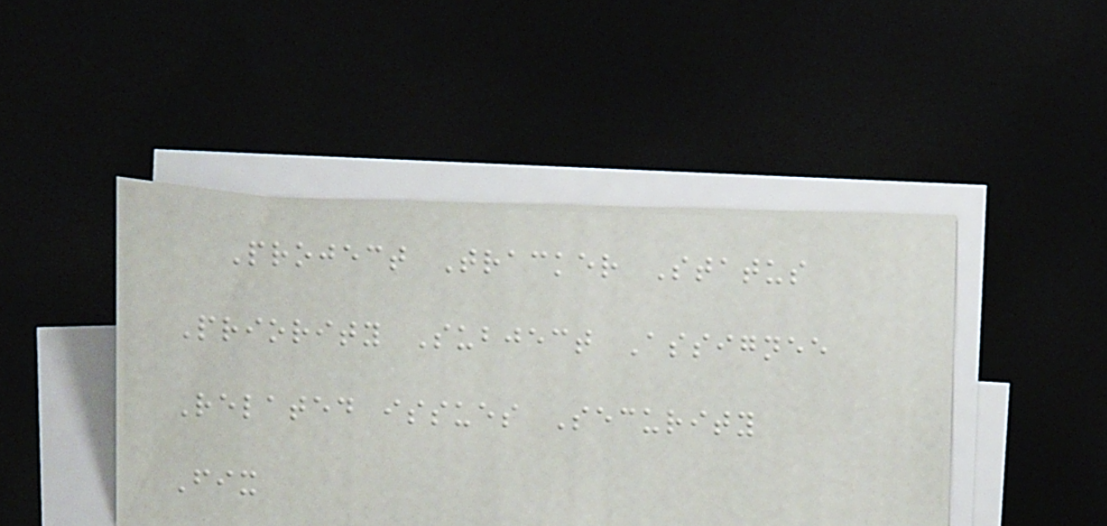Project Tracker Status
Priority Subject Assignee
Related issues Security
Fix
